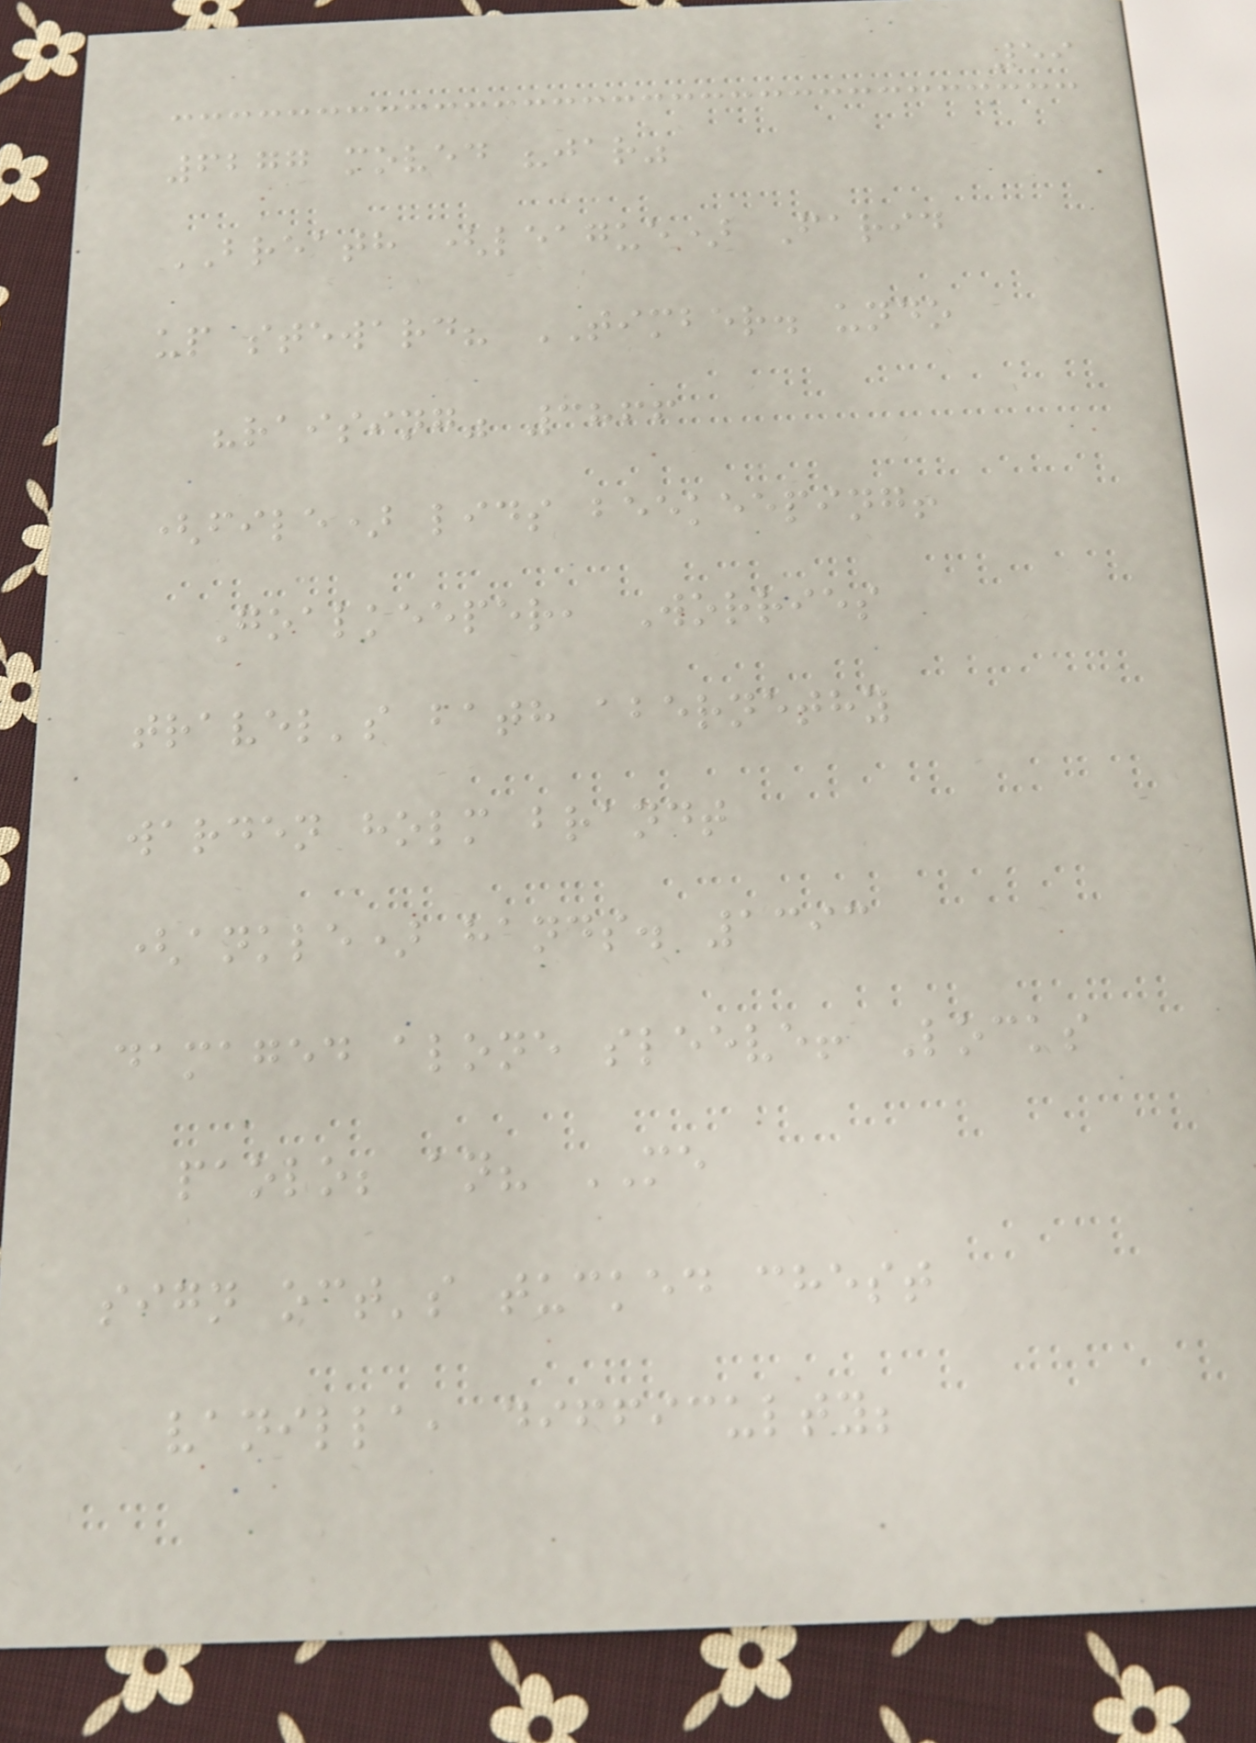59
6277 moved "jar"
BREATH (league) Farid
up steward? TIMBER. undo
"raising" 3866
(file) lids beekeeping!
Goalkeeper, Worries
travel's bath abernethy
warden holm brandt
(ankle) hands. 1393
damaged alone sleeve! Locks
paolo; an? ME
sign oct's tucked chest
vanilla, difficulty;
